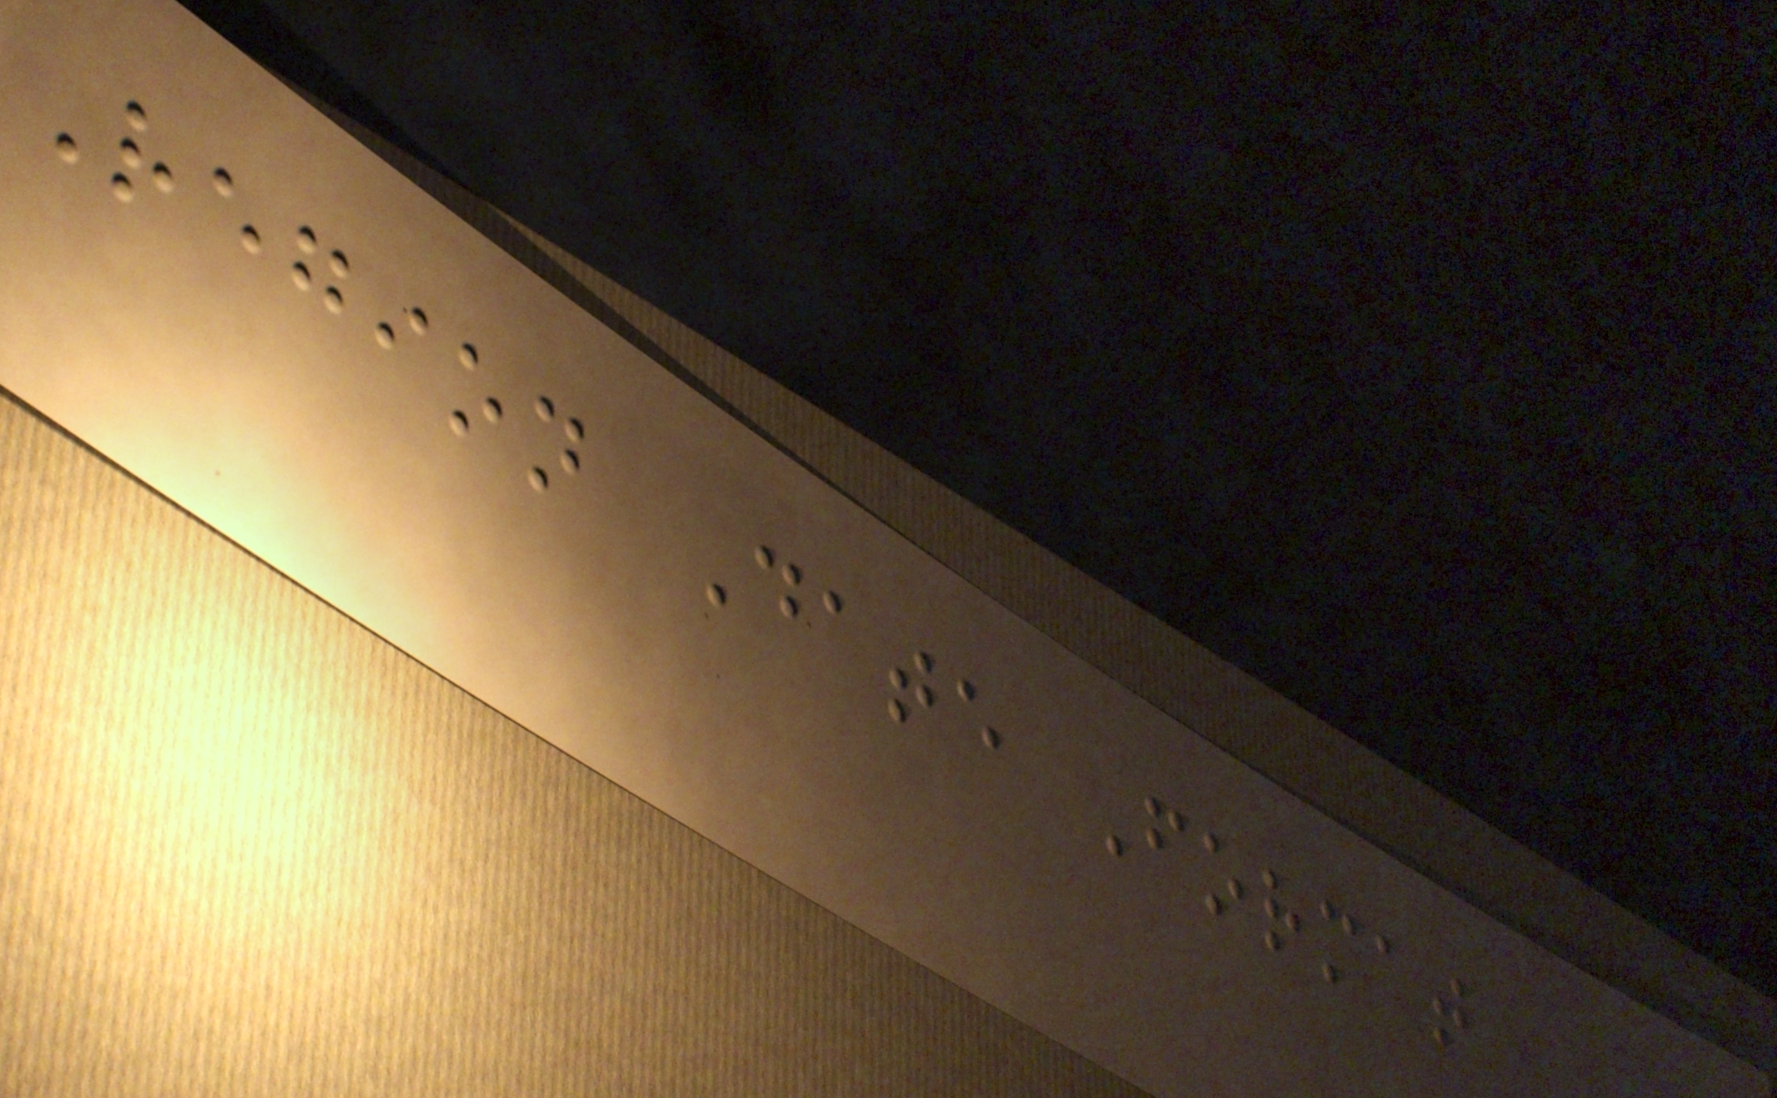Region Date Format
